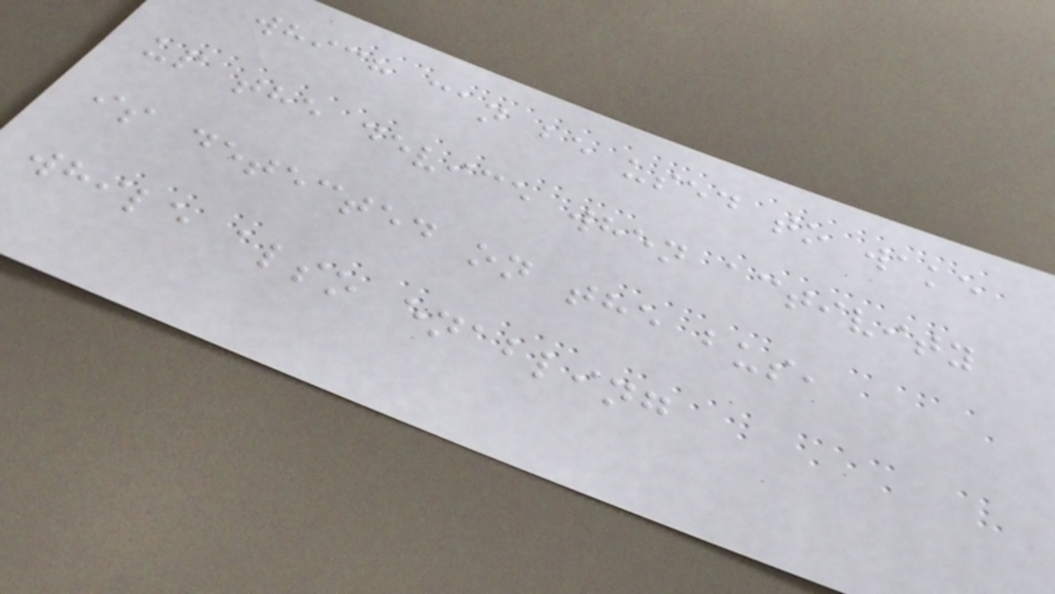which can be used to wake
up the device when activity
is detected on the bus,
while also enabling
